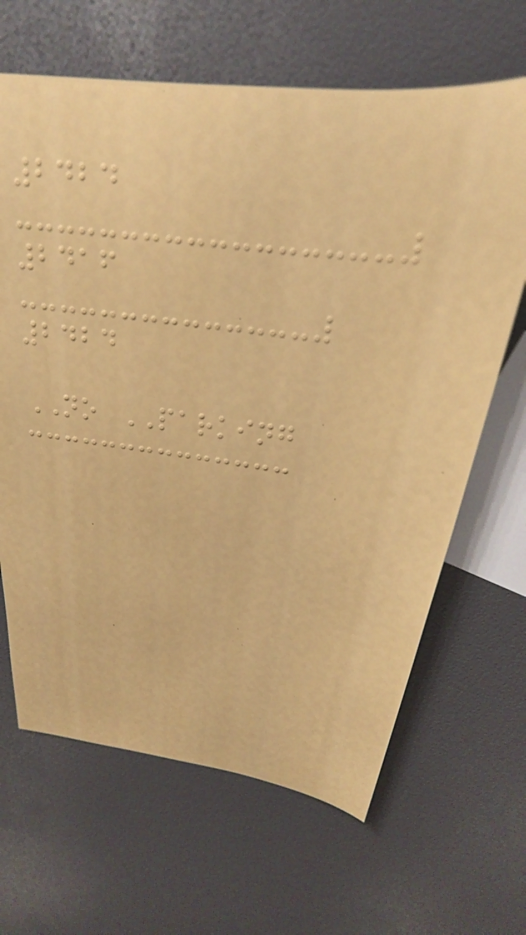2424
2416
2424
NO PARKING
